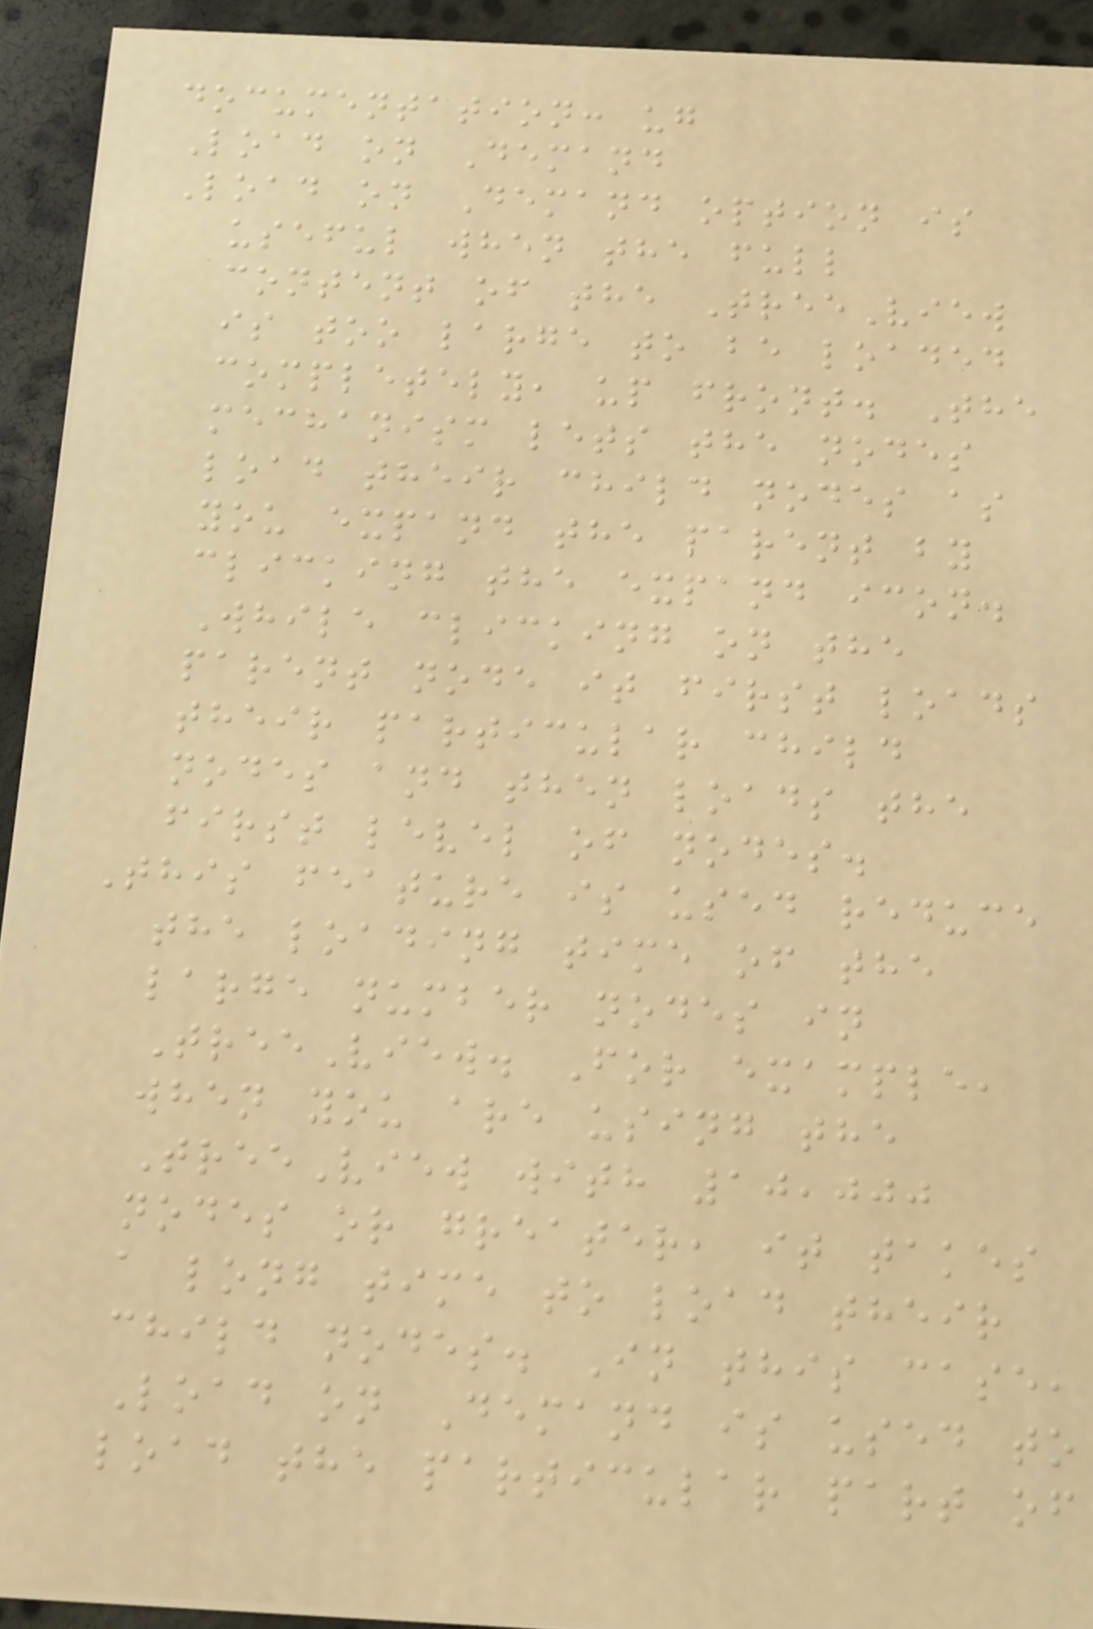documentation: ug
Load on Demand
Load on Demand option is
useful when the full
content of the TreeView
is too large to be loaded
completely, up front. The
mechanism lets the nodes
load their child nodes as
you expand the parent by
clicking the expand icon.
While clicking on the
parent node it first loads
their particular child
nodes and then loads the
first level of nodes.
This feature is used reduce
the loading time of the
large number nodes in
TreeView. For example,
when you are using the
TreeView with 10,000
nodes or greater, it takes
a long time to load their
child nodes. In this case,
Load on Demand is used to
load the particular part of
